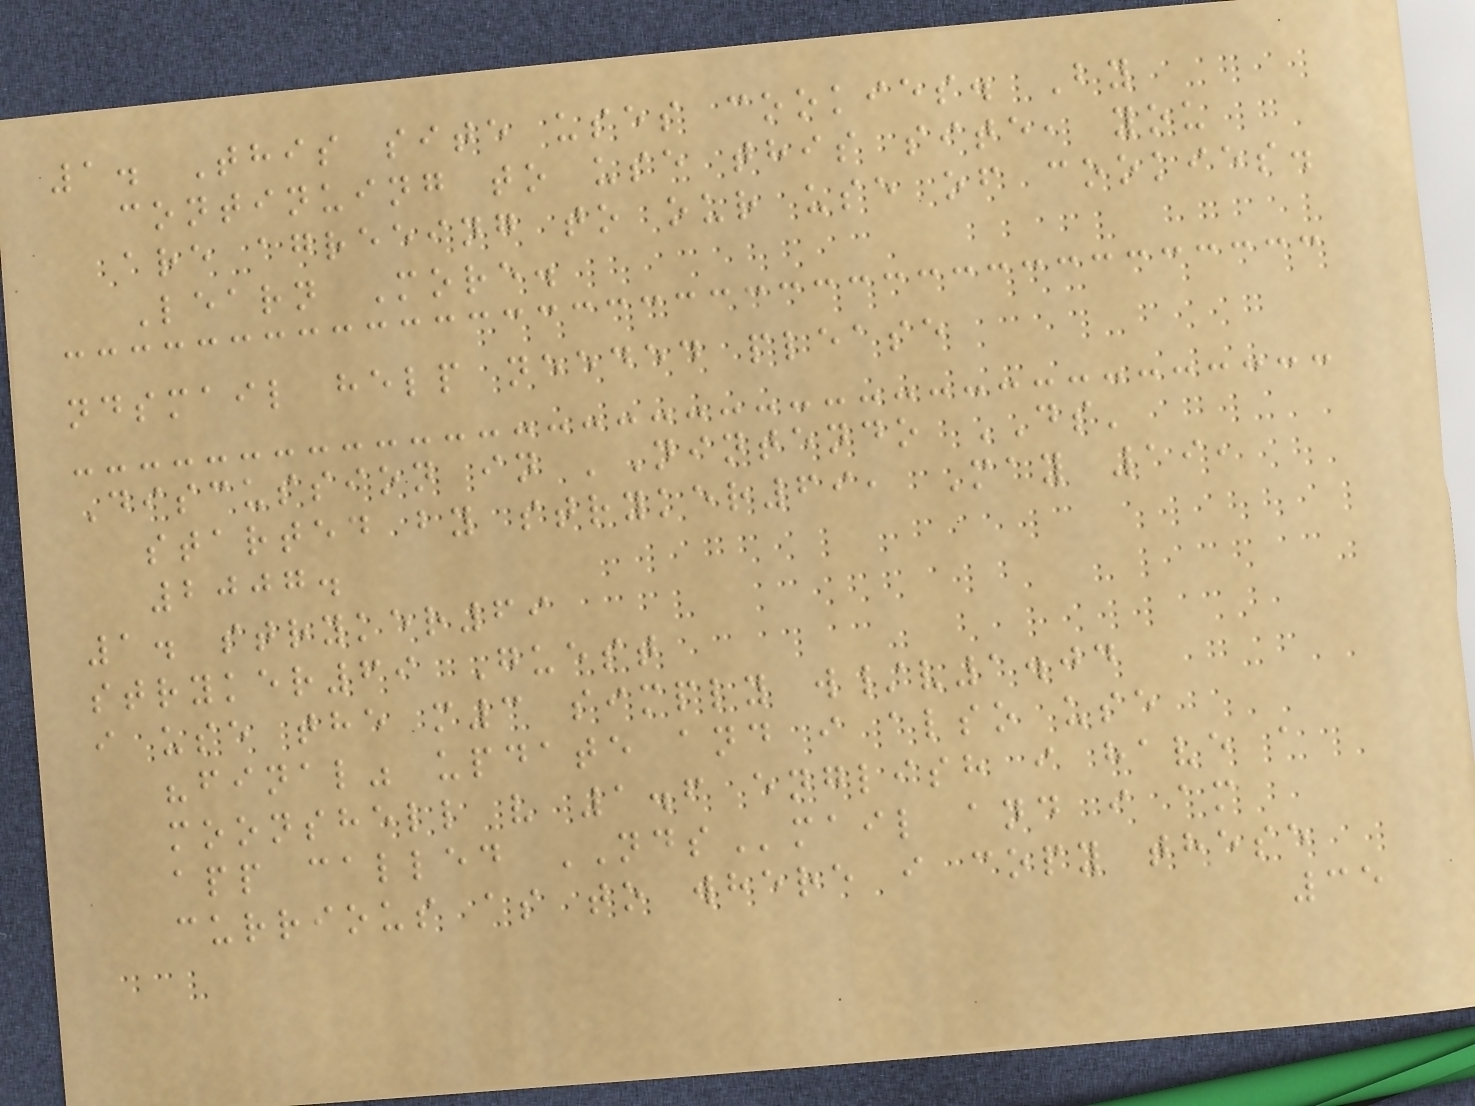1. This site uses cookies. By
continuing to use this site, you
are agreeing to our use of cookies.
Learn More.
ndsmail help needed please
Discussion in 'Nintendo DS'
started by stryker69, May 19,
2007.
1. stryker69
stryker69 Guest
i use the m3 simply w/v1.04
"final" update and i also use
moonshell v 1.6 english i have a
app called NDSmail and i am
currious as to where i copy these
35
